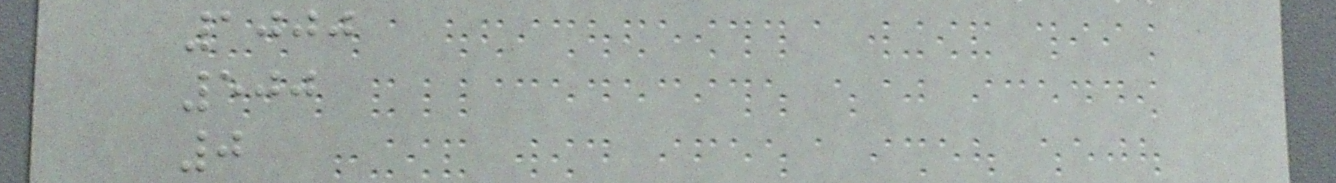1000
500
0
